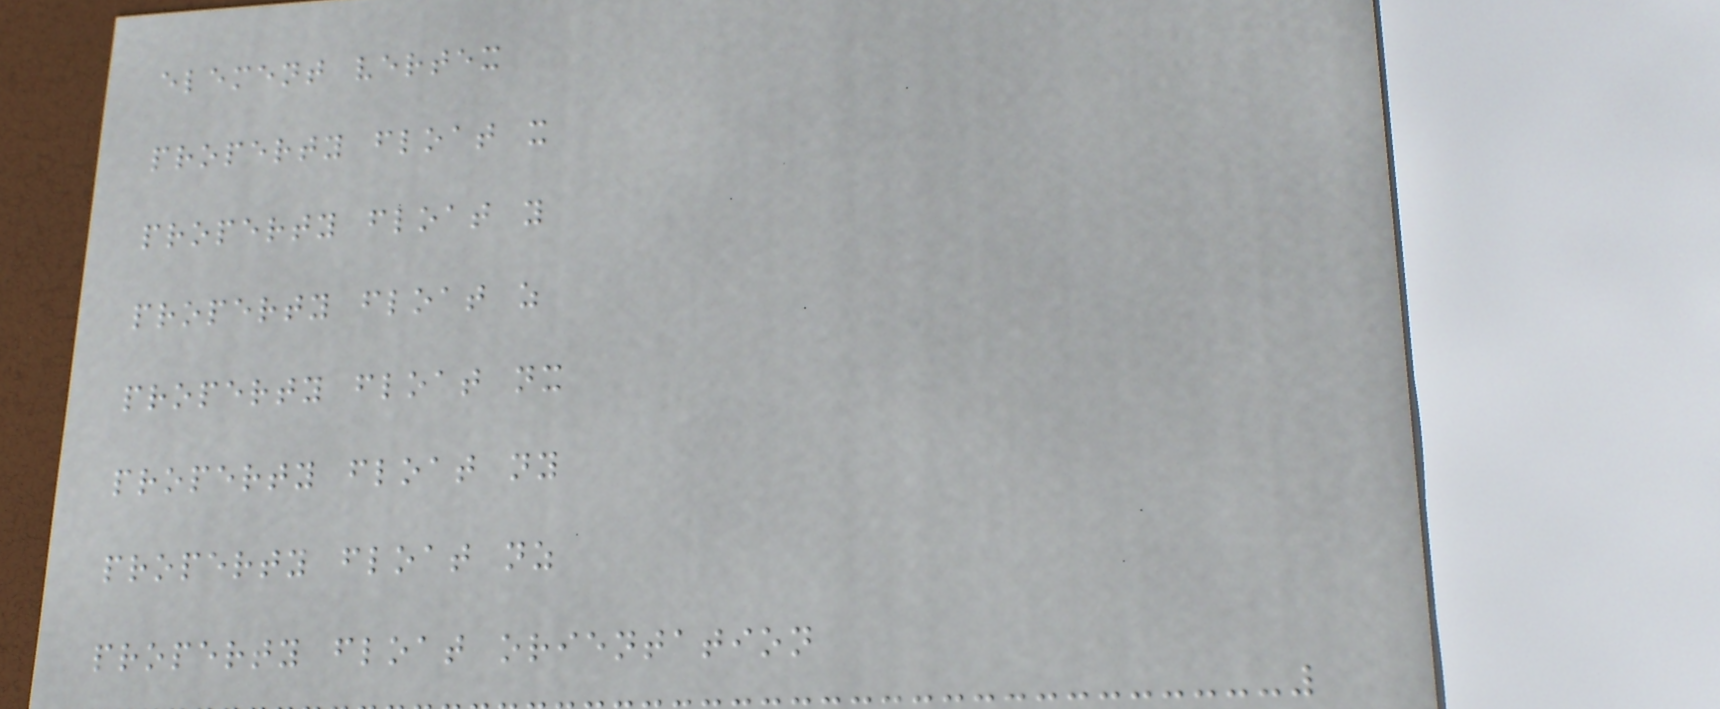element vertex
property float x
property float y
property float z
property float nx
property float ny
property float nz
property float orientation
